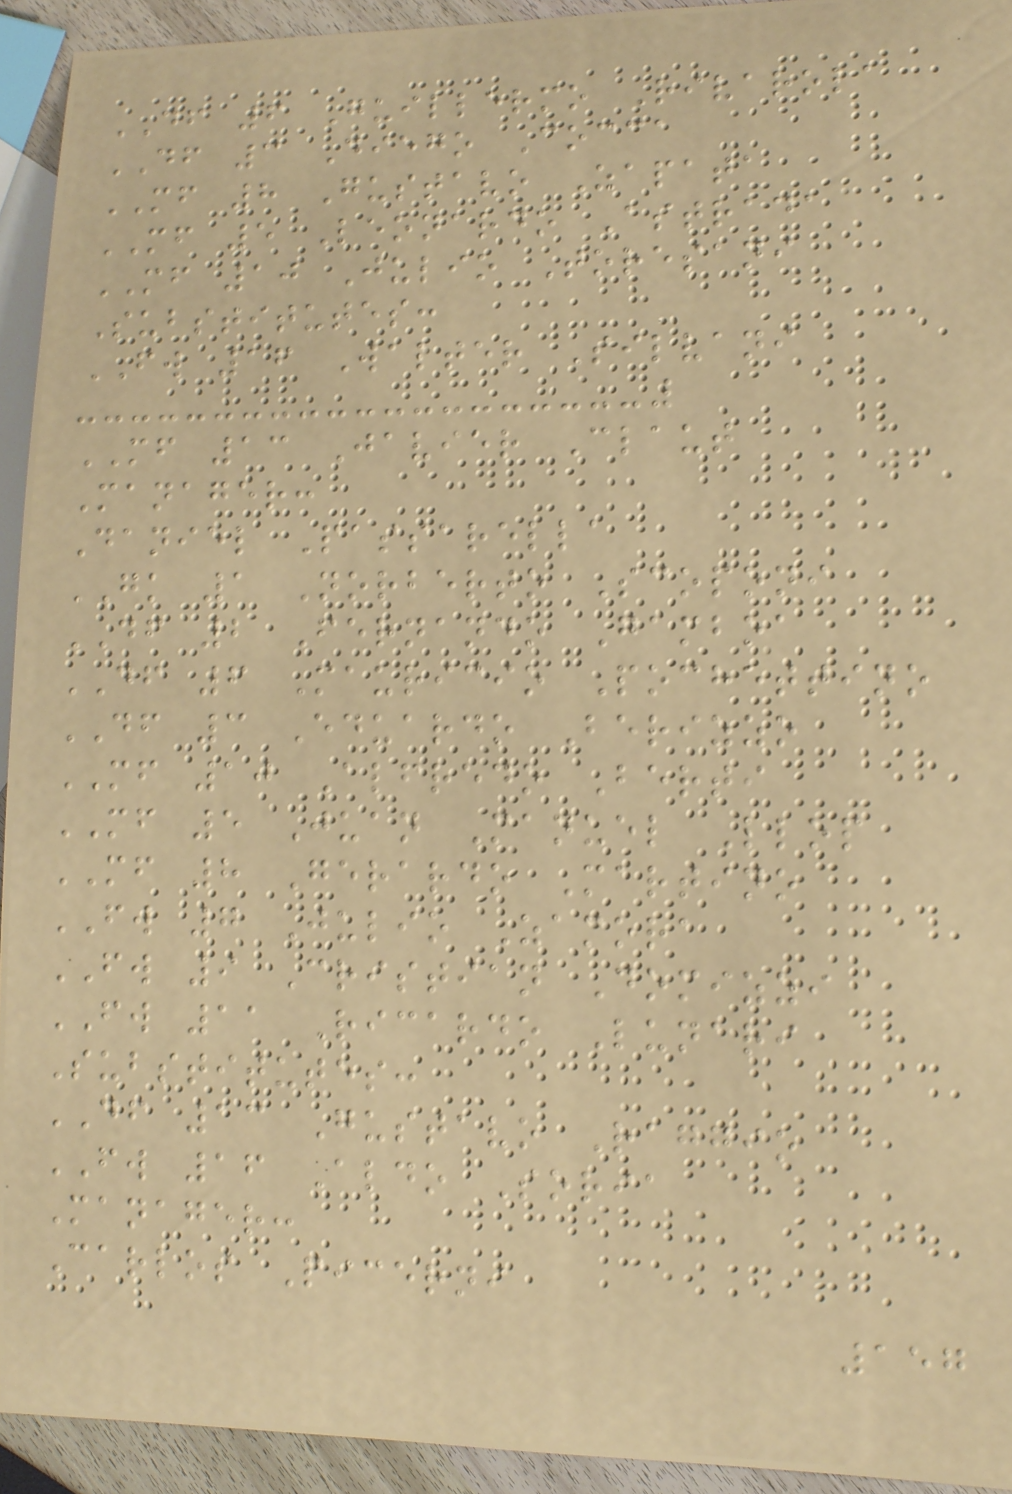DF 6 Guillermo Rivarola
DF 3 Diego Cocca
MF 8 Gustavo Zapata
MF 5 Leonardo Astrada
MF 10 Julio Toresani
Substitutes:
FW 16 Walter Silvani
MF 13 Javier Claut
Manager:
Daniel Passarella
GK 1 Norberto Scoponi
DF 2 Fernando Gamboa
DF 6 Mauricio Pochettino
DF 3 Eduardo Berizzo
MF 10 Alfredo Berti
MF 5 Juan Manuel Llop
MF 8 Gerardo Martino
FW 7 Julio Zamora
FW 9 Cristian Domizzi
FW 11 Ricardo Lunari
Substitutes:
DF 13 Gustavo Raggio
FW 16 Aldo Soria
Manager:
Carlos Picerni
157
